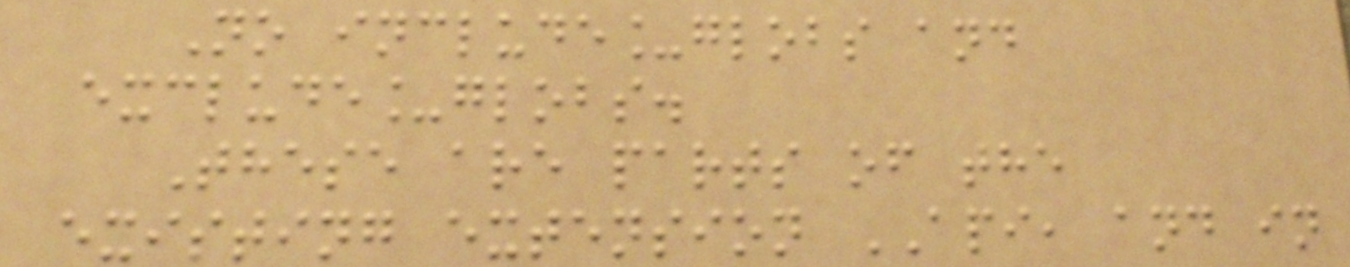No include_globs and
exclude_globs.
These are parts of the
existing extension API, and in
